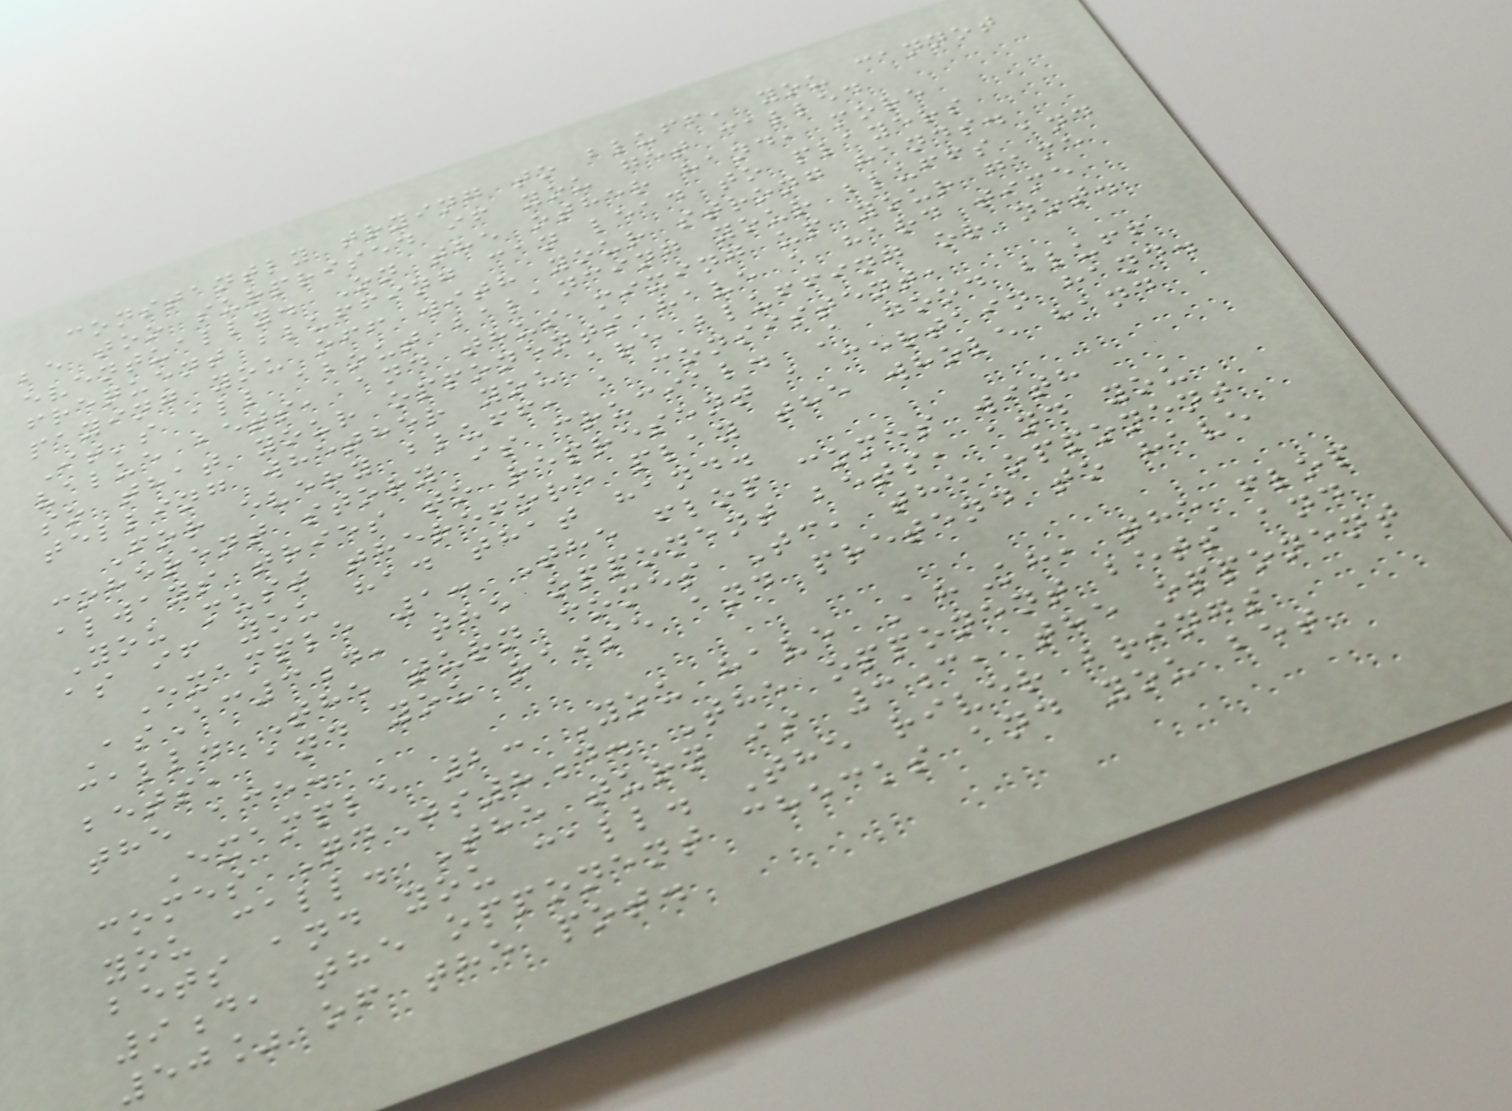constantly trying to bluff, you cannot
be too surprised if you get called
eventually. On the other hand, more
frequent bluffing can lead to players
paying you off with your strong hands.
It's all about balancing your bluffs and
value bets, and thus mixing up your game
so that your opponents have a hard time
telling whether you are bluffing or not.
For every bluff, a consistent,
coherent story is crucial. A good bluff
always tries to represent a certain hand.
You must therefore play the whole hand
as if you had that hand.
Example 1: The flop comes with
AsAc3d, the opponent bets, and you
call. The turn comes Tc, the opponent
bets, and you raise and pretend to have
the ace.
Example 2: You have AhKh, the flop
comes QdJs8d. The opponent bets and
you call. The turn is 3c, the opponent
bets and you call. The river brings
9d, the opponent checks and you bet
50% of the pot.
